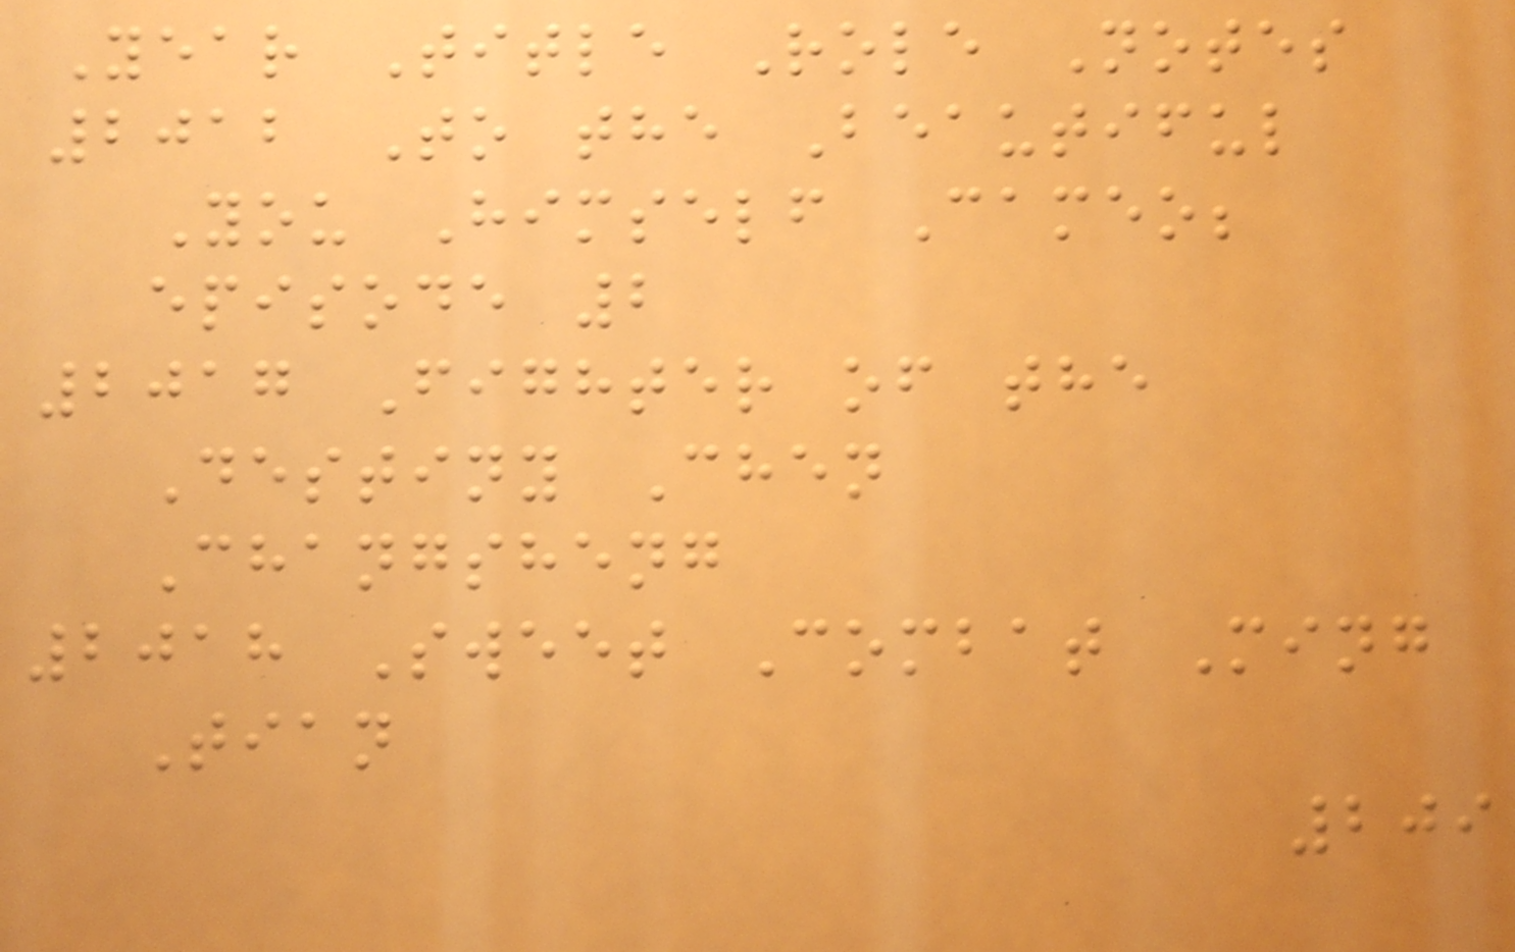Year Title Role Notes
2012 To the Beautiful
You Himself Cameo;
episode 2
2017 Fighter of the
Destiny Chen
Changsheng
2018 Sweet Combat Ming
Tian
209
